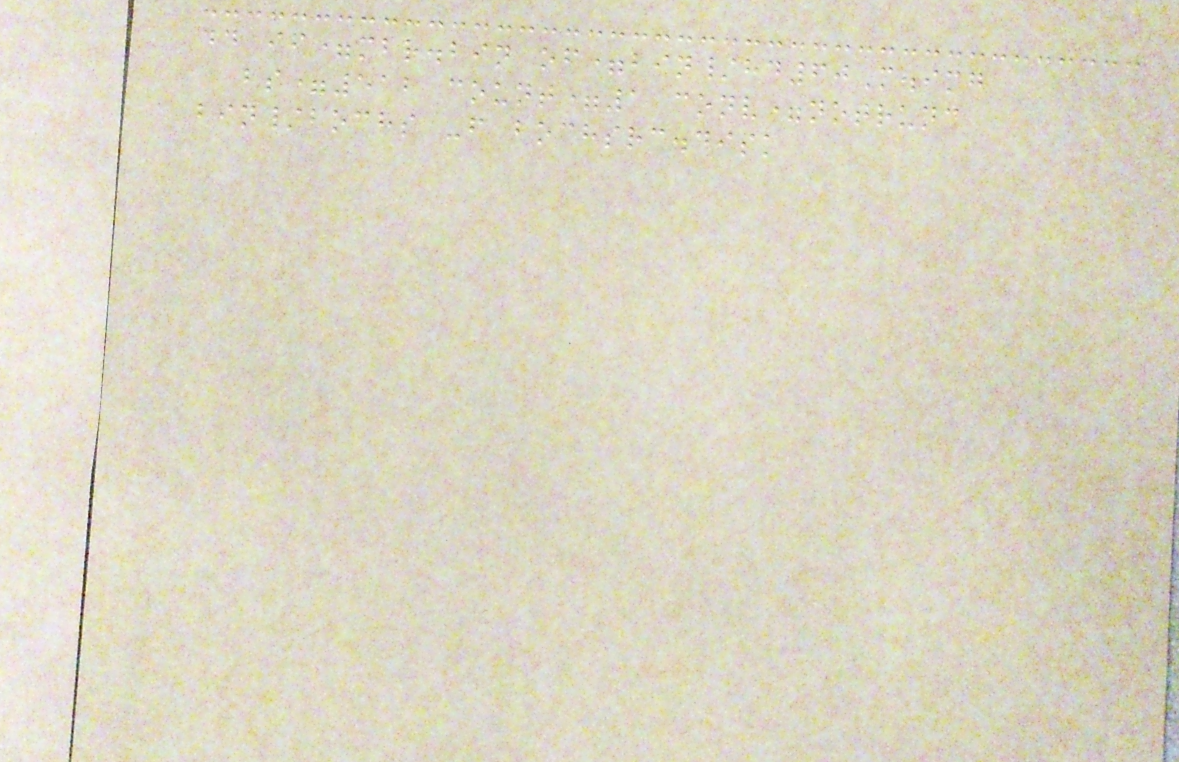dd if=mbr.bin of=bin/hd60M.img
bs=512 count=1 conv=notrunc
bin/bochs -f bochsrc.disk
